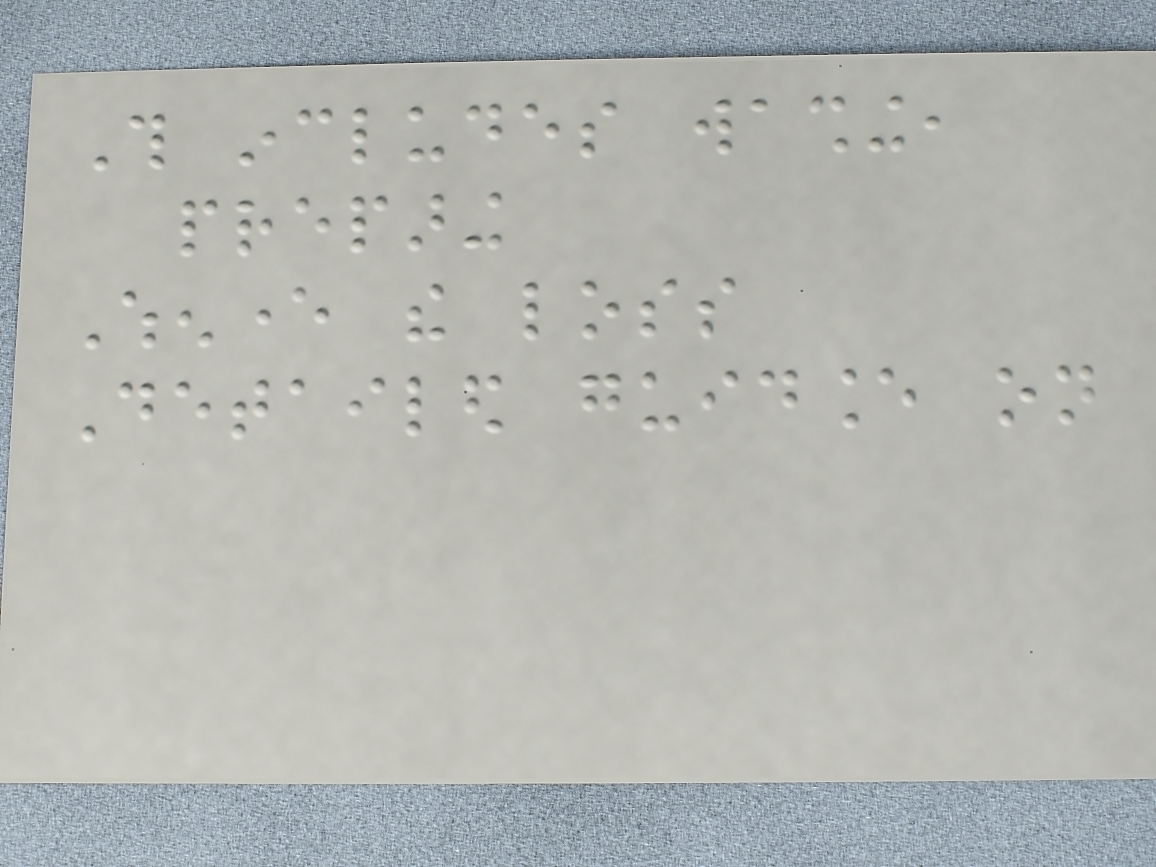This includes washing,
preparing
Whenever the loss
Detailed guidance on
